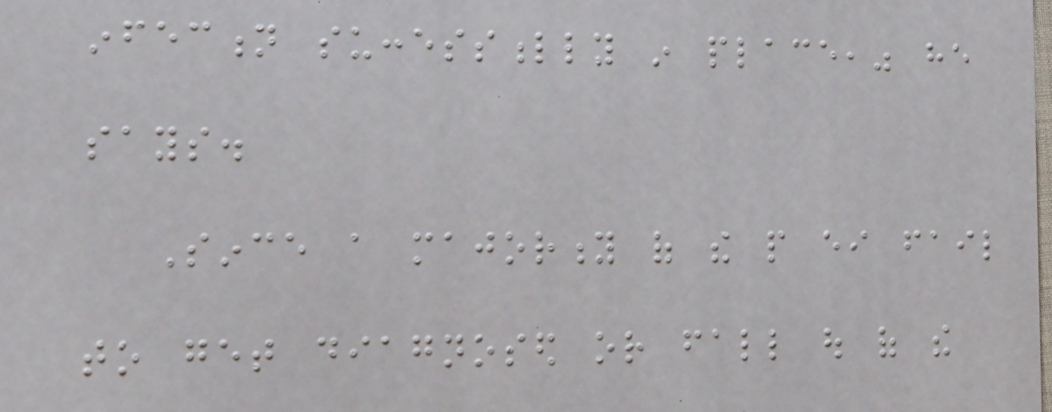infection successfully in place," he
says.
Since a majority of the people either fail
to get diagnosed or fall out of the
